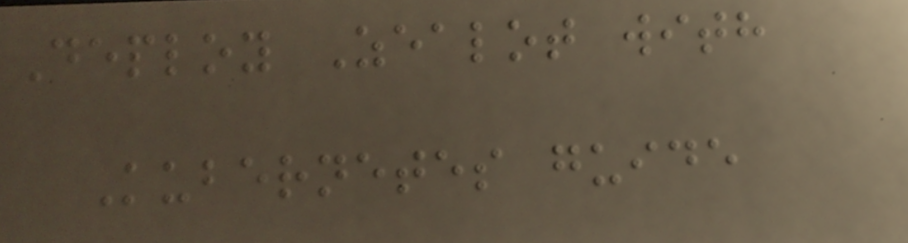Deploy Zealot with
Kubernetes guide
